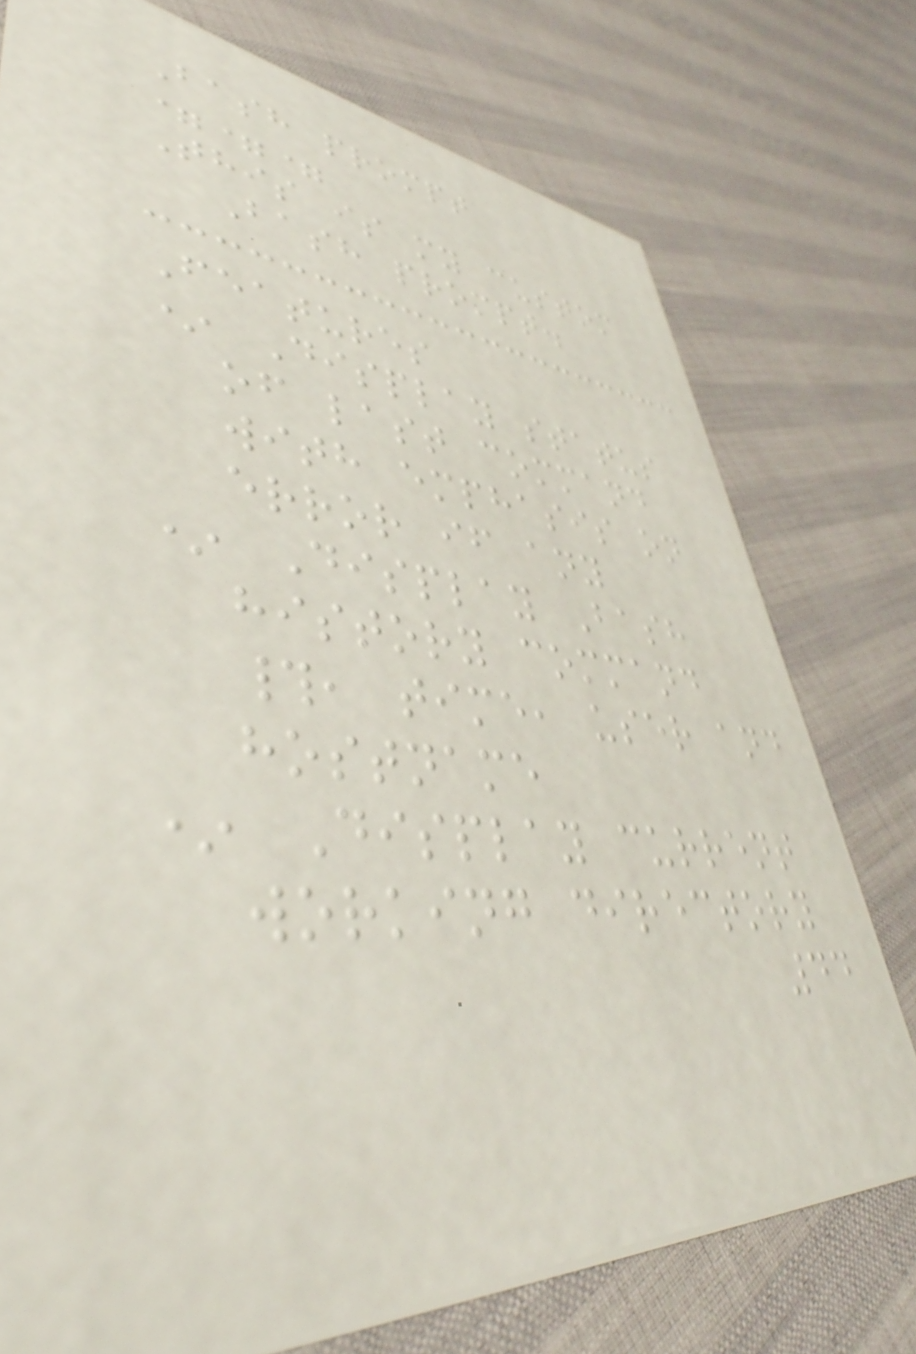Bash prompt
===
This is my custom
Bash prompt.
Features
* Display status
of last command
with emphasis on
error if any
* Display Bash
history command
#, time, user and
hostname
* Display current
working directory
44
